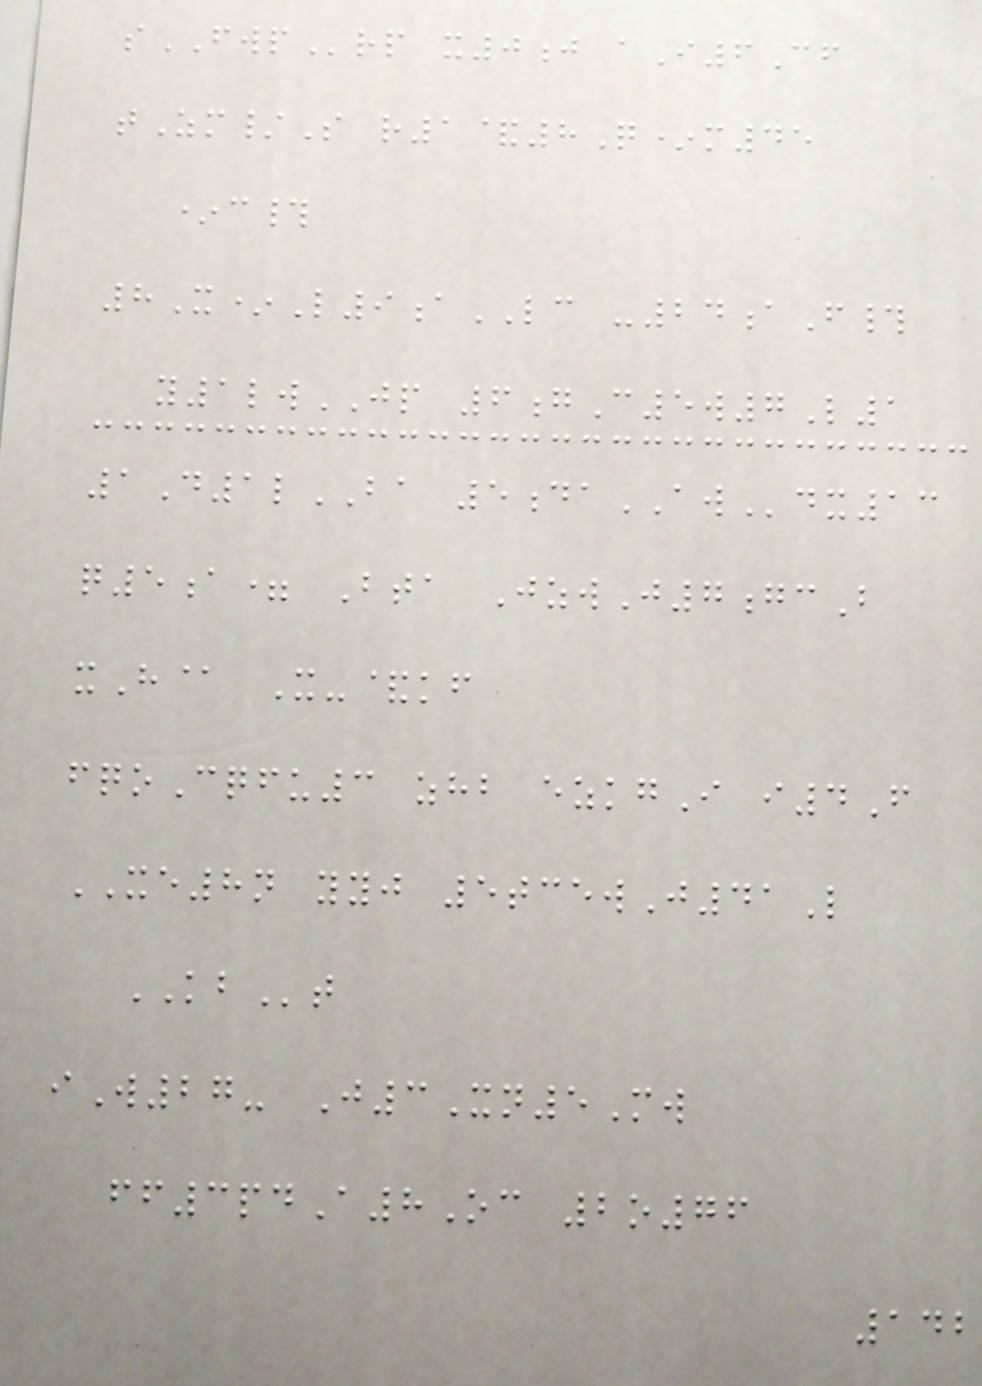sFWPrp x0j aI6Cf
tZm/S r1&8Q*m45
*c#
8X*L9aLC -24aF#
y1lwJP 6gC5w7L1
1D1lBA 5daAWdx13
q5a= Bta JzwJ7gcB
xH@ X-&kf
fqoCqfu3 zhb ezkgI i4F
XE8n yyj 5tcewJ41L
KBt
iW27- J3Xn5Mw
ff3pdA8Oc 2o76
142
